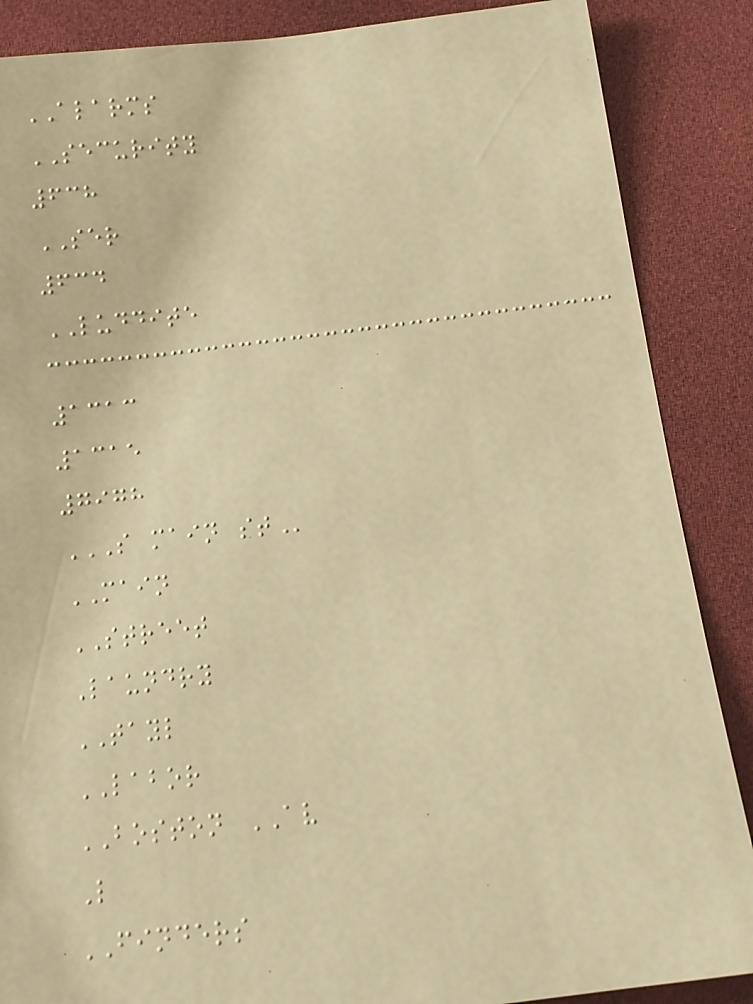ALARMS
SECURITY
638
SER
634
LUDDITE
1313
1315
7978
S MAIN ST
MAIN
STREET
Laundry
TAYL
LABOR
BOSTON AV
L
FINDERS
